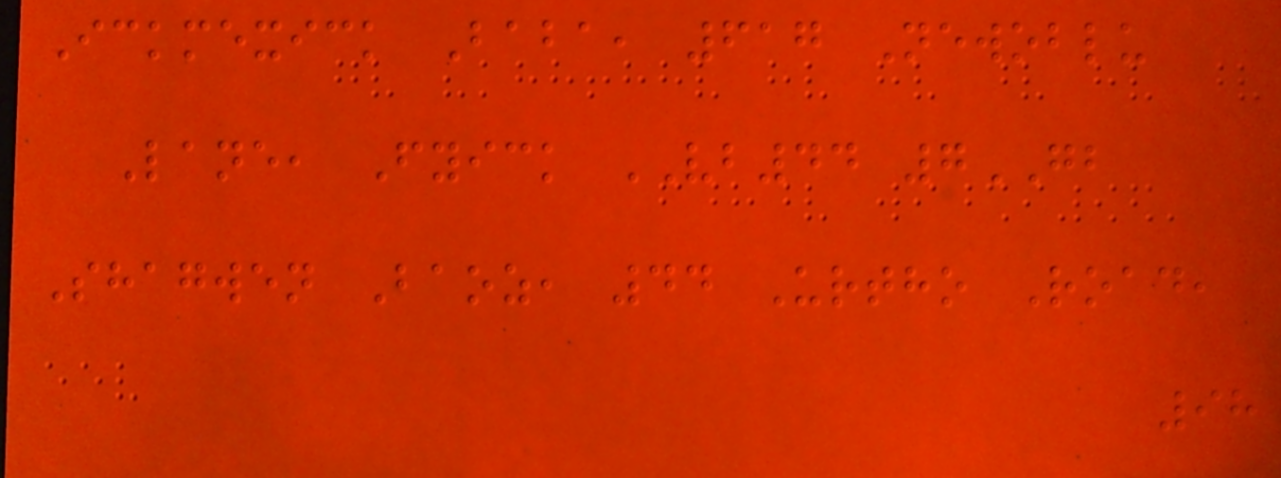Ickmexick Baba, 617 Newoblu
Lane, Fyick VB44 7GB
Shagwen Baoz, 44 Urtho Road,
98
